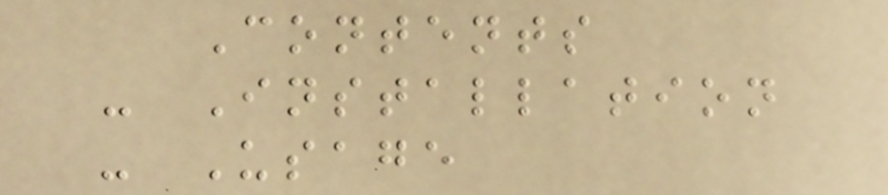Contents
- Installation
- Usage
